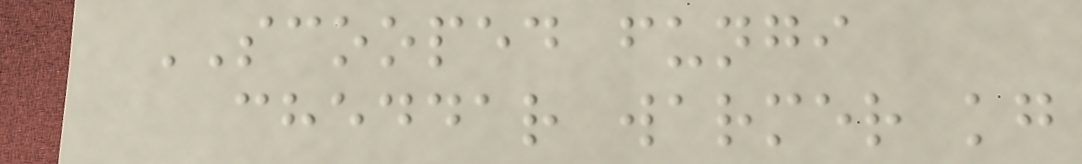SCOOPED fungi
cheddar warmer kg
